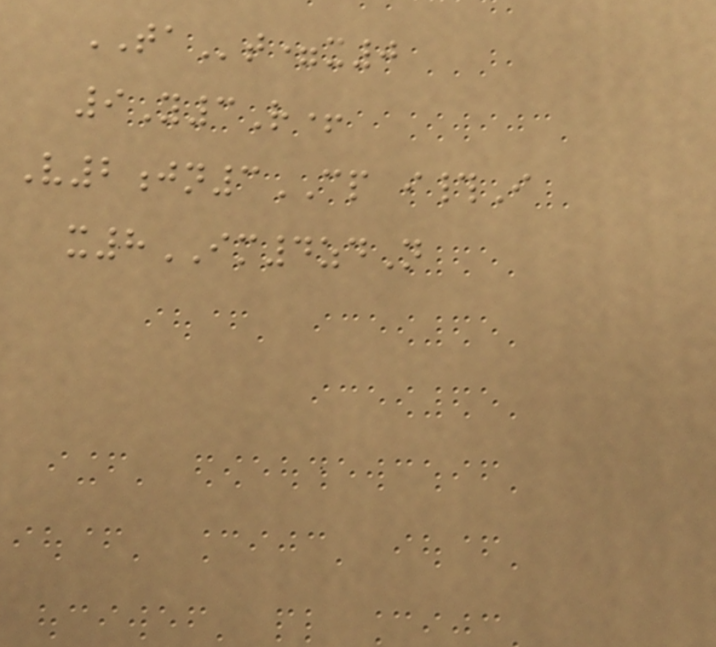TAt=x0
9Y3R+
V2jn3CP i#I
x8IM4zdN
